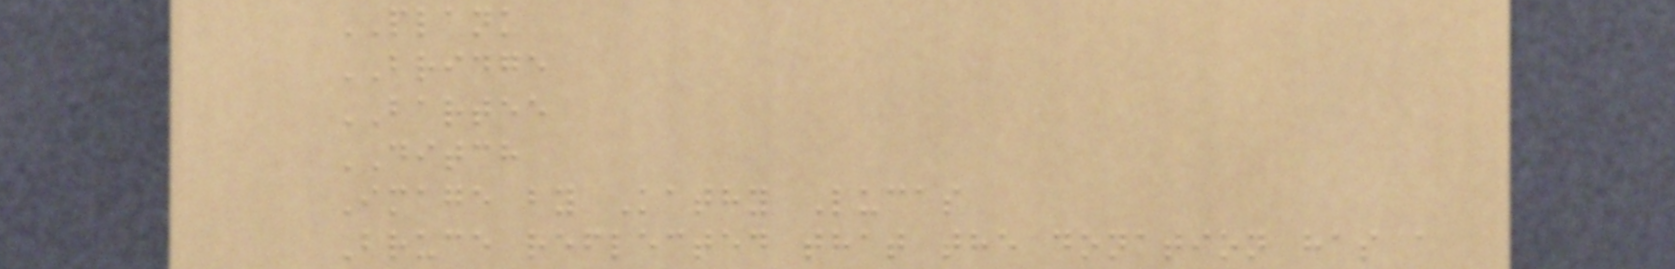PLANK
BRIDGE
BARTEE
DITCH
Image by Kathy Lucas
Bruce reflected that the donation has a
